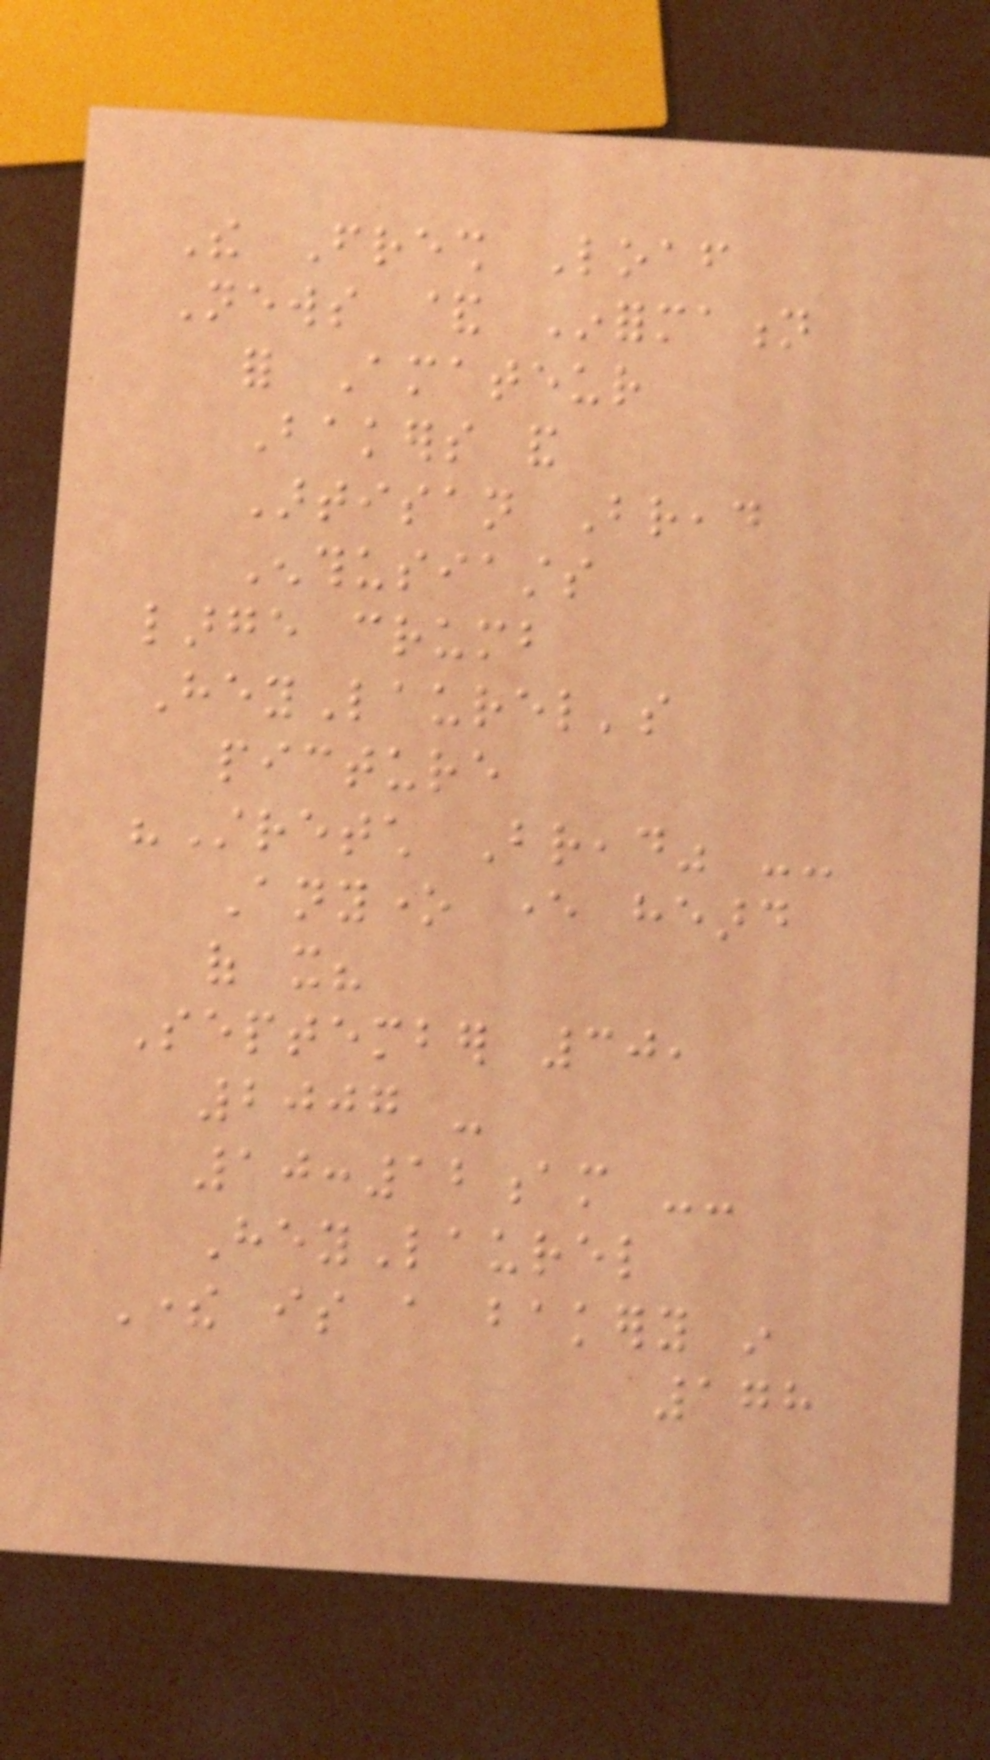The Fresh Loaf
News & Information
for Amateur
Bakers and
Artisan Bread
Enthusiasts
large crumb
HeyLaurel's
picture
"Stretch Bread" --
Anyone ever heard
of it?
September 30,
2007 -
10:12am --
HeyLaurel
There is a bakery in
178
